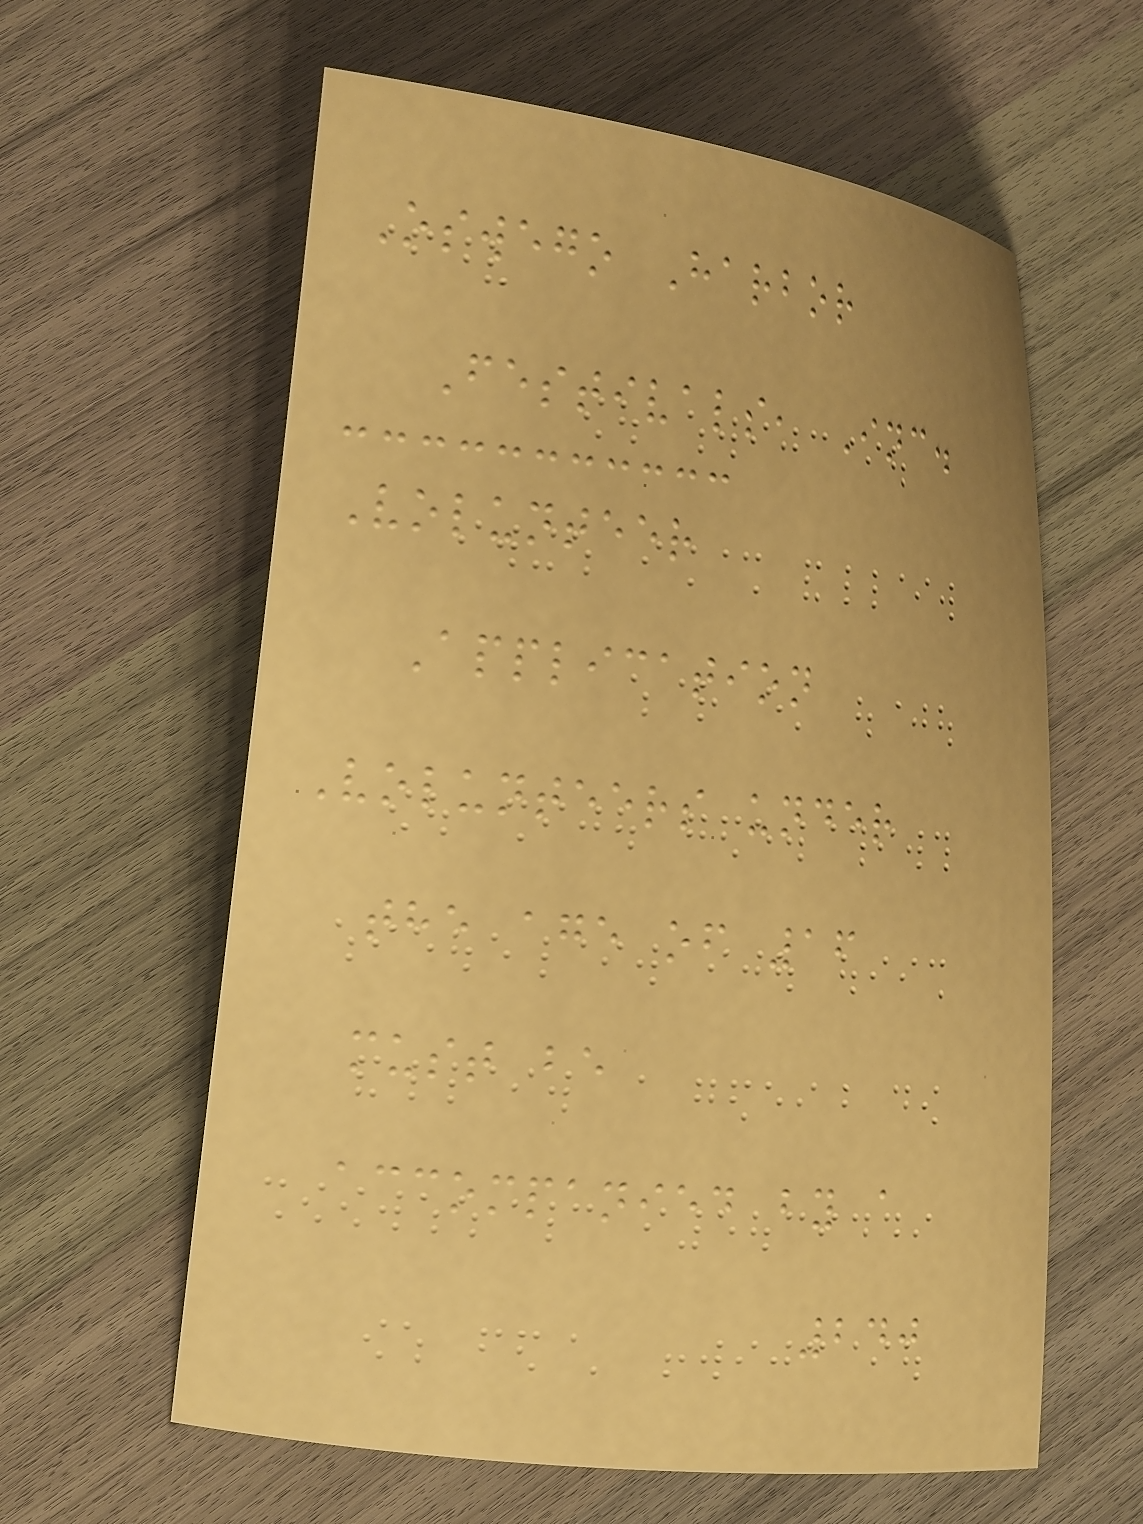Oswego Harbor
Festivals, Inc.
Volunteer
Application
Volunteers under
the age of 16
must be
accompanied by a
240
